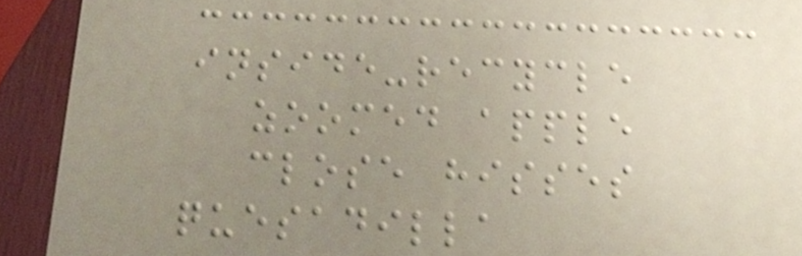inside-recycle
zoomed apple
close hisses
quesadilla
